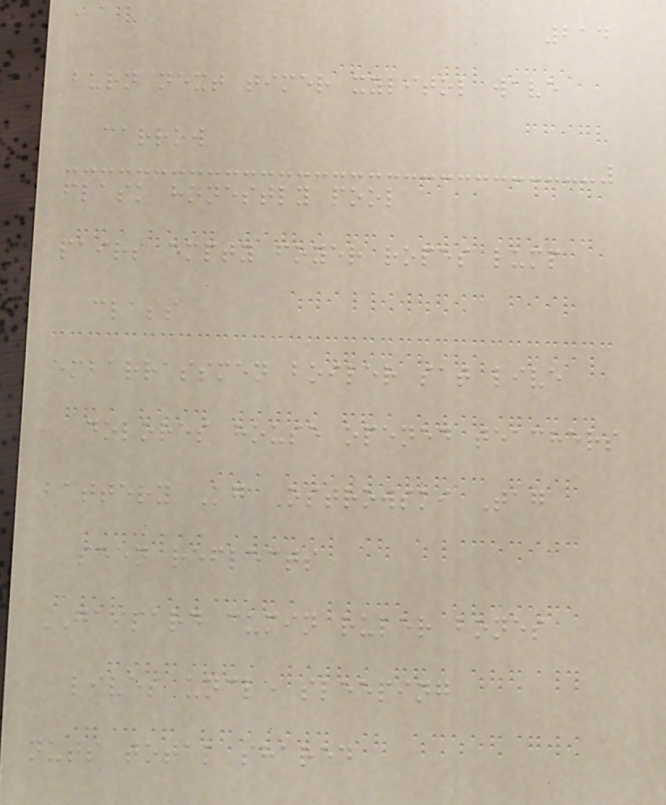214
burn next timer xylitol wave
carrow
flask honestly pool
pairs empty foyer ropes lump
class
embarrassmen boiler sat live
dolores house opened teachers
battery Kg Ostrowski Tag
seen reflects
GASPARD cumin ruler bones
lives uncle sleeping
nuts total shared
